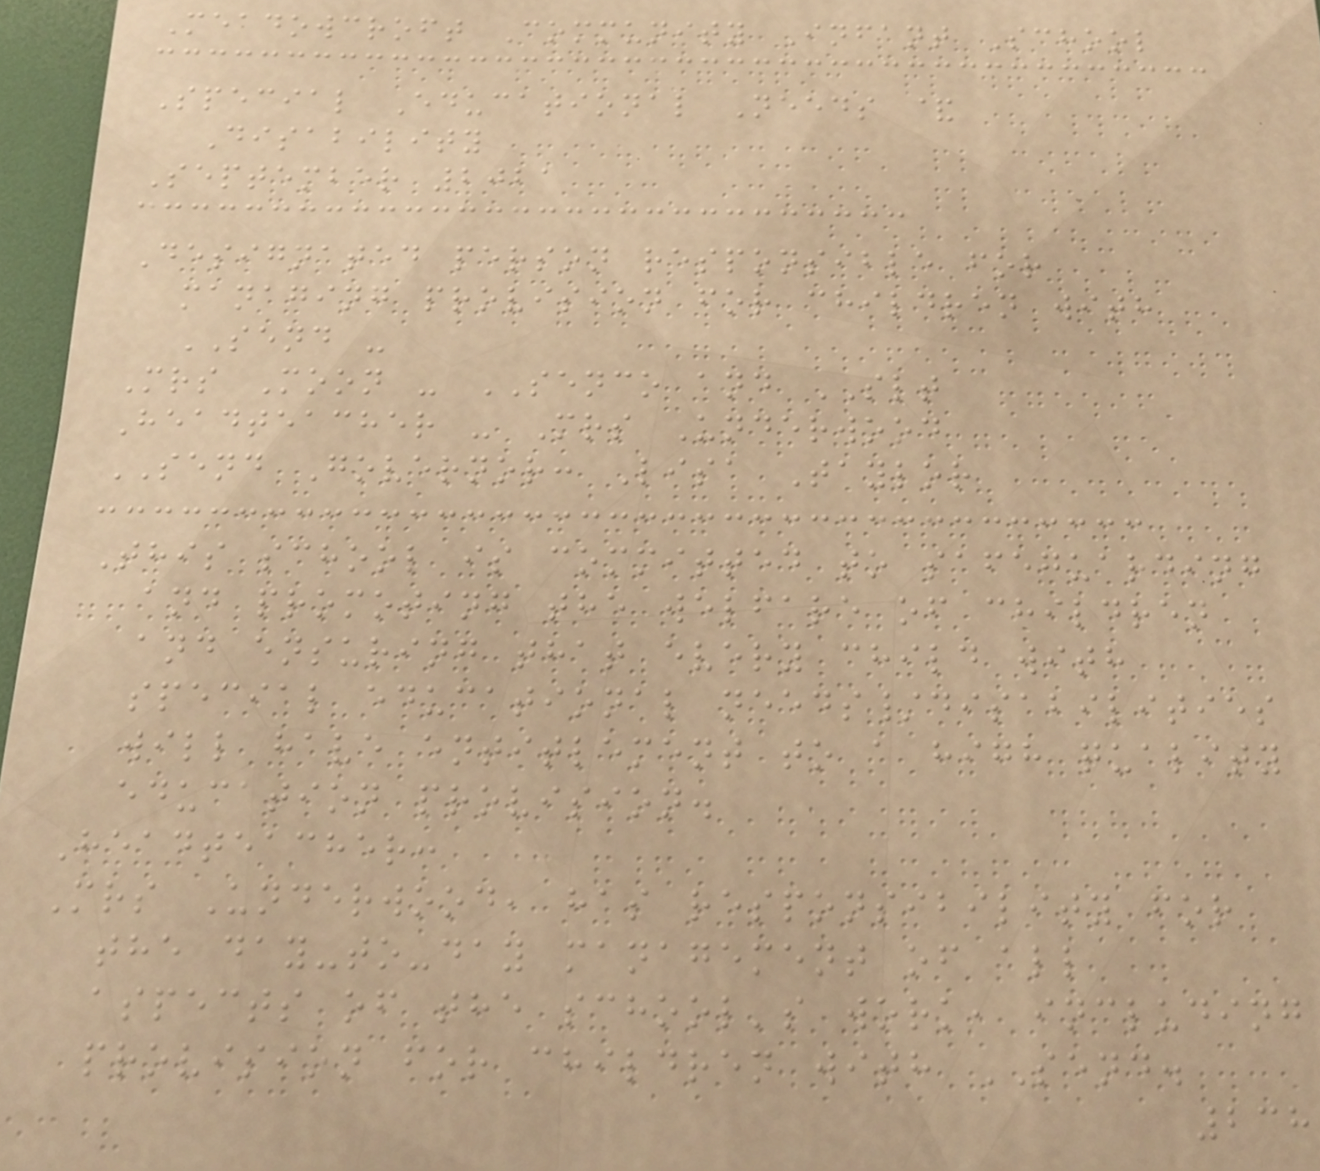Meadowcroft Community Infant School
Special Educational Needs &
Disability
September 2021
Designated person responsible for
managing provision for children with
SEND -
Mrs Moon - SENCO and SLT
Headteacher - Mrs Underwood
SEND Governor: Lisa Taylor
This school is committed to safeguarding
and promoting the welfare of children
and ensuring that every child with
special educational needs/disabilities
will have entitlement to a high quality
education provision.
Headteacher:
Mrs Underwood, has responsibility for
the day-to-day management of all
aspects of the school's work, including
provision for children with SEND.
238
